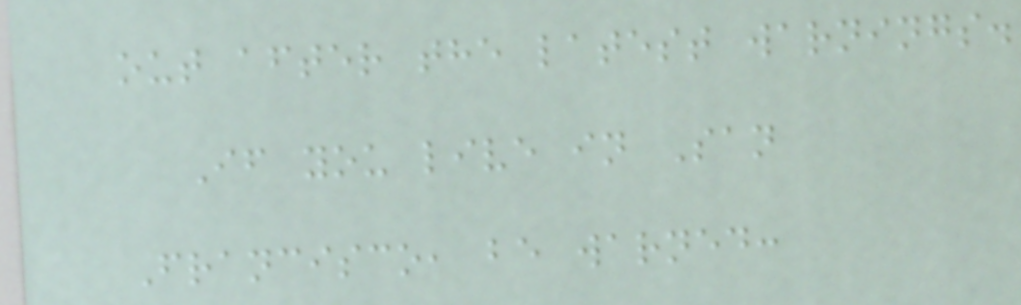out after the latest warnings.
If you live in San
Francisco, be warned:
